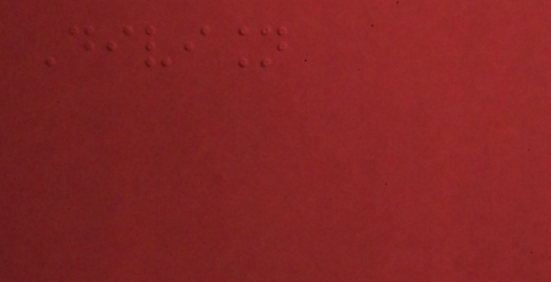Division
